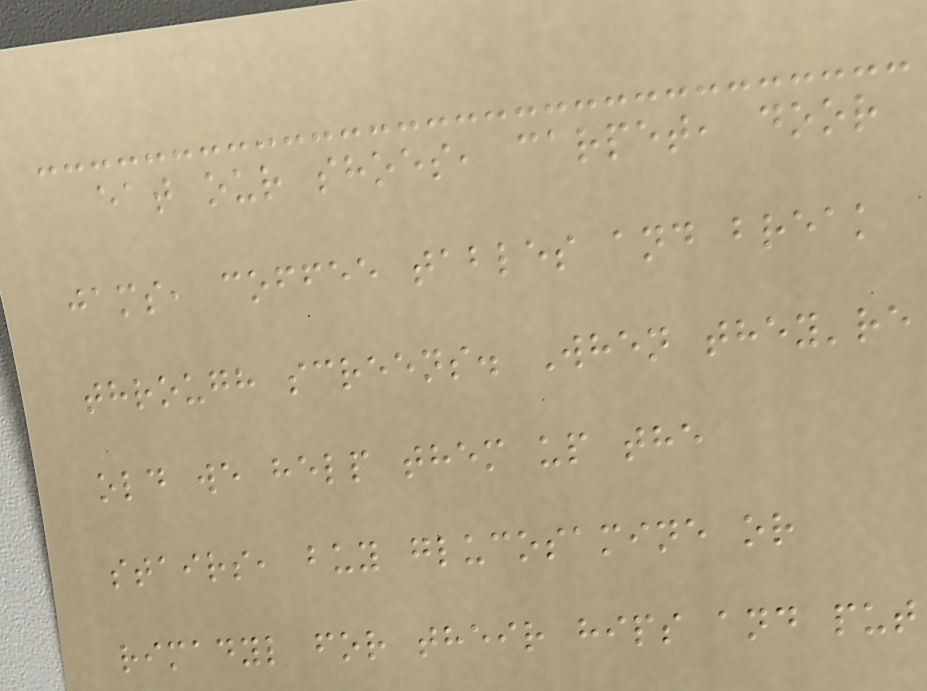eat our shoes, carpet, door
jams, coffee tables and break
through screens. When they're
old we help them up the
stairs, buy glucosamine or
rimadyl for their hips and put
